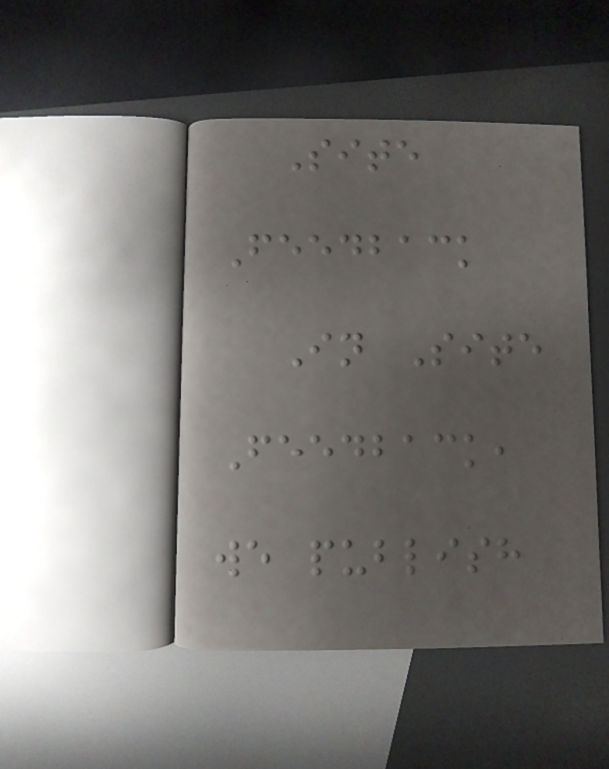Site
Feedback
In Site
Feedback,
we publish
